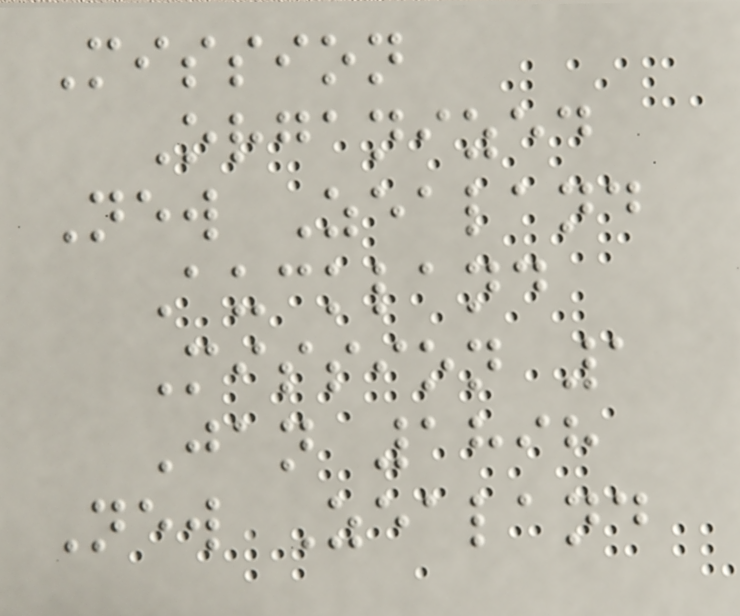Mission
Organized
New Zealand
Auckland
Mission 1
Jan 1898
New Zealand
